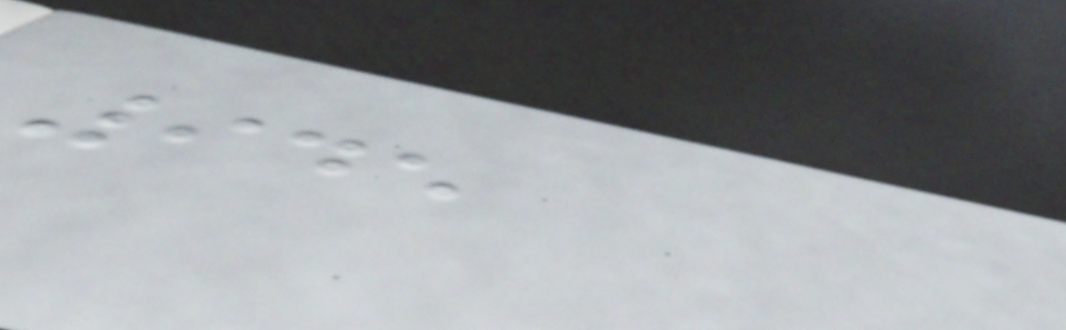945
